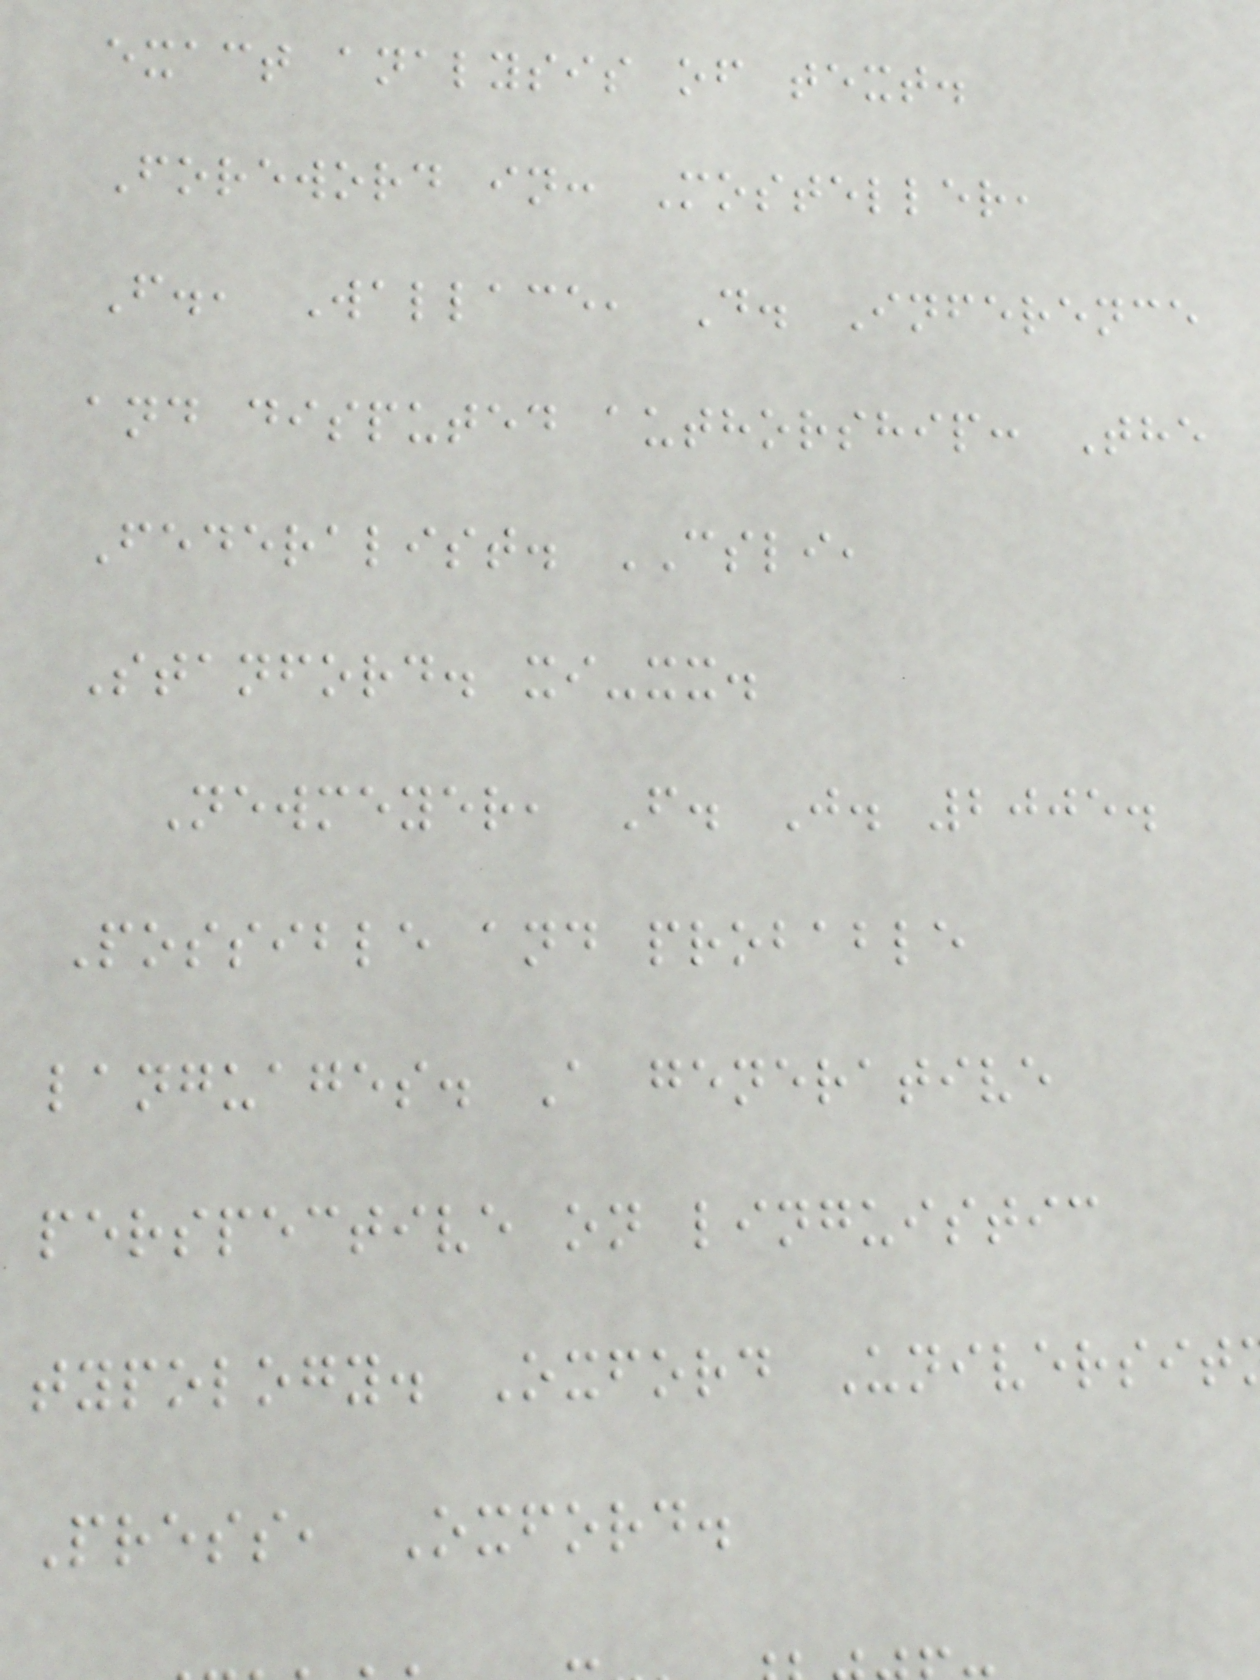exact analysis of text.
Foreword in: Mosteller,
F., Wallace, D. Inference
and disputed authorship: The
Federalist. CSLI,
Stanford. xi-xx.
Newmeyer, F. J. 2005.
Possible and probable
languages. A generative
perspective on linguistic
typology. Oxford Universit
Press, Oxford.
